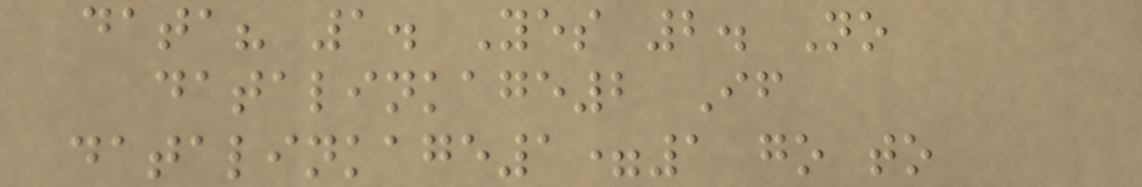data? 1. Yes 2. No
datalinkage2 If
datalinkage1=1 go to
